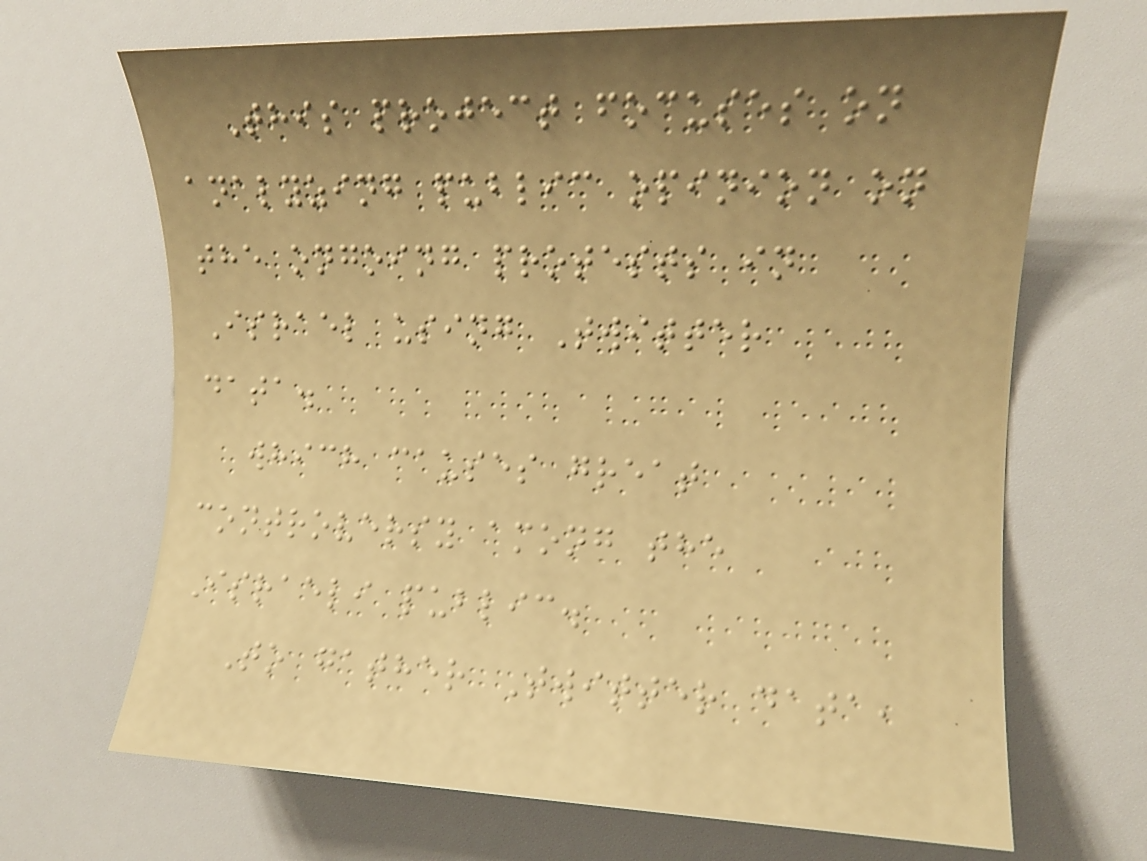This project focuses on
analyzing public opinion on
the ongoing protests in
Israel using Twitter
data.
which causes great
controversy among the
Israeli public.
To gather Twitter data,
